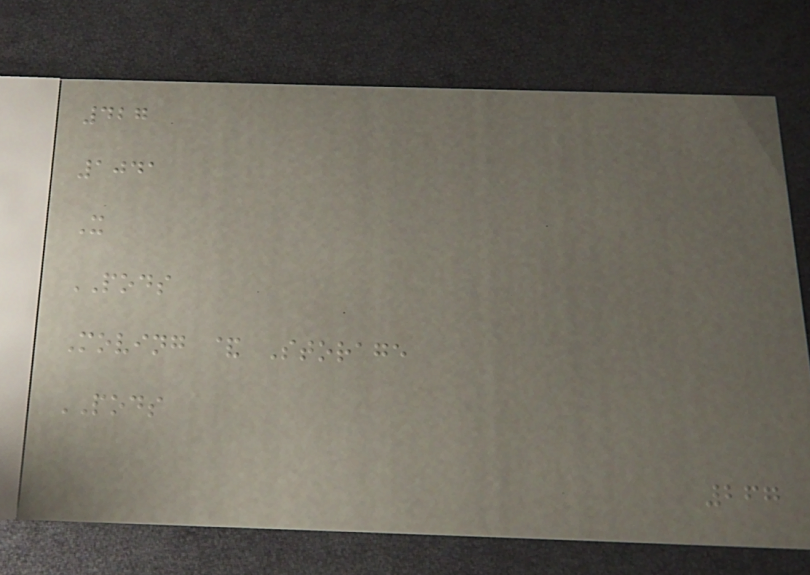427
1041
X
PODS
Moving & Storage
PODS
267
